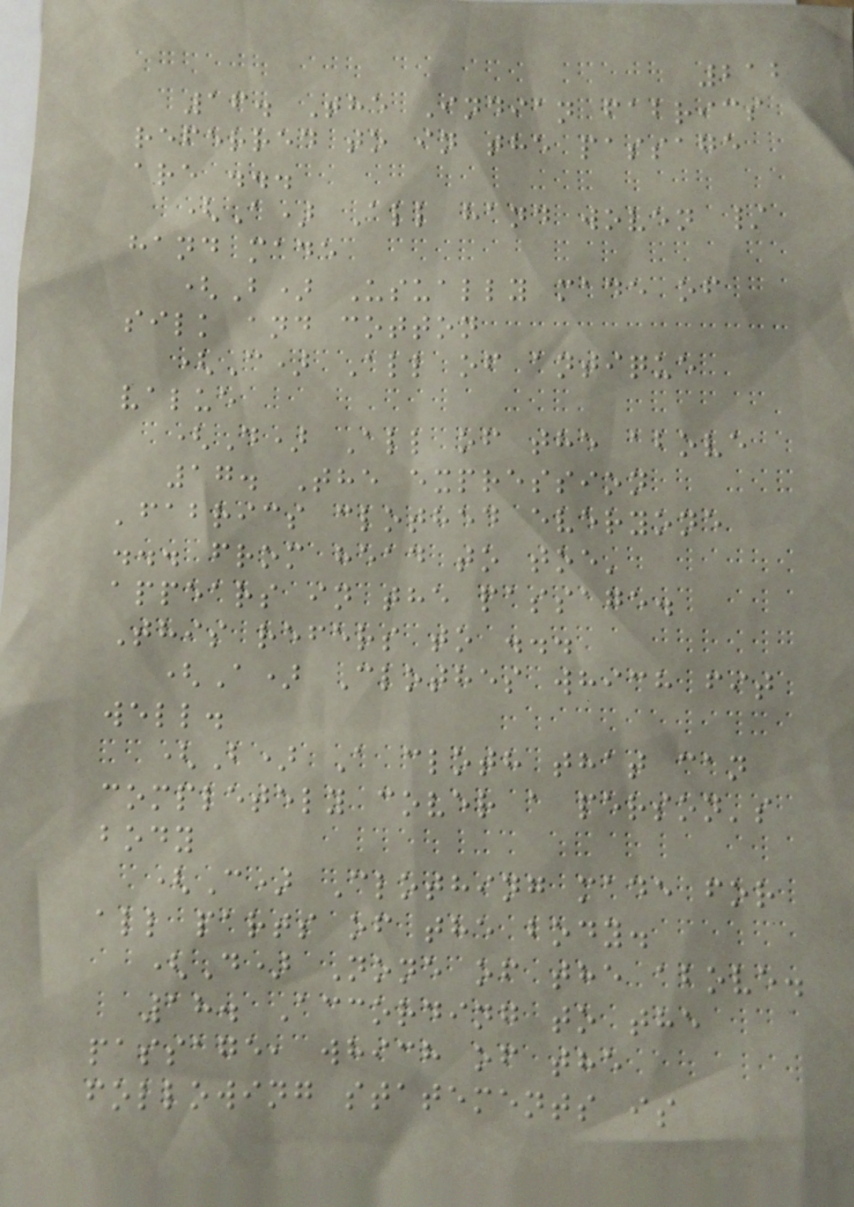212
16. The Indian fabrics
referred to in the passage
are ...
(A) All hand woven /
hand made
(B) Usually made of
silk and cotton
(C) All of antique
value
(D) All of the above
17. The expression
'fabrics clothed everyone
... from head to toe'
appears in the passage.
This refers to ...
(A) Clothes which fit
well.
(B) A cloth that can
completely cover a person's
body
(C) Clothing made for
all parts of the body.
(D) None of the above.
18. According to the
passage, which of the
following statements is
